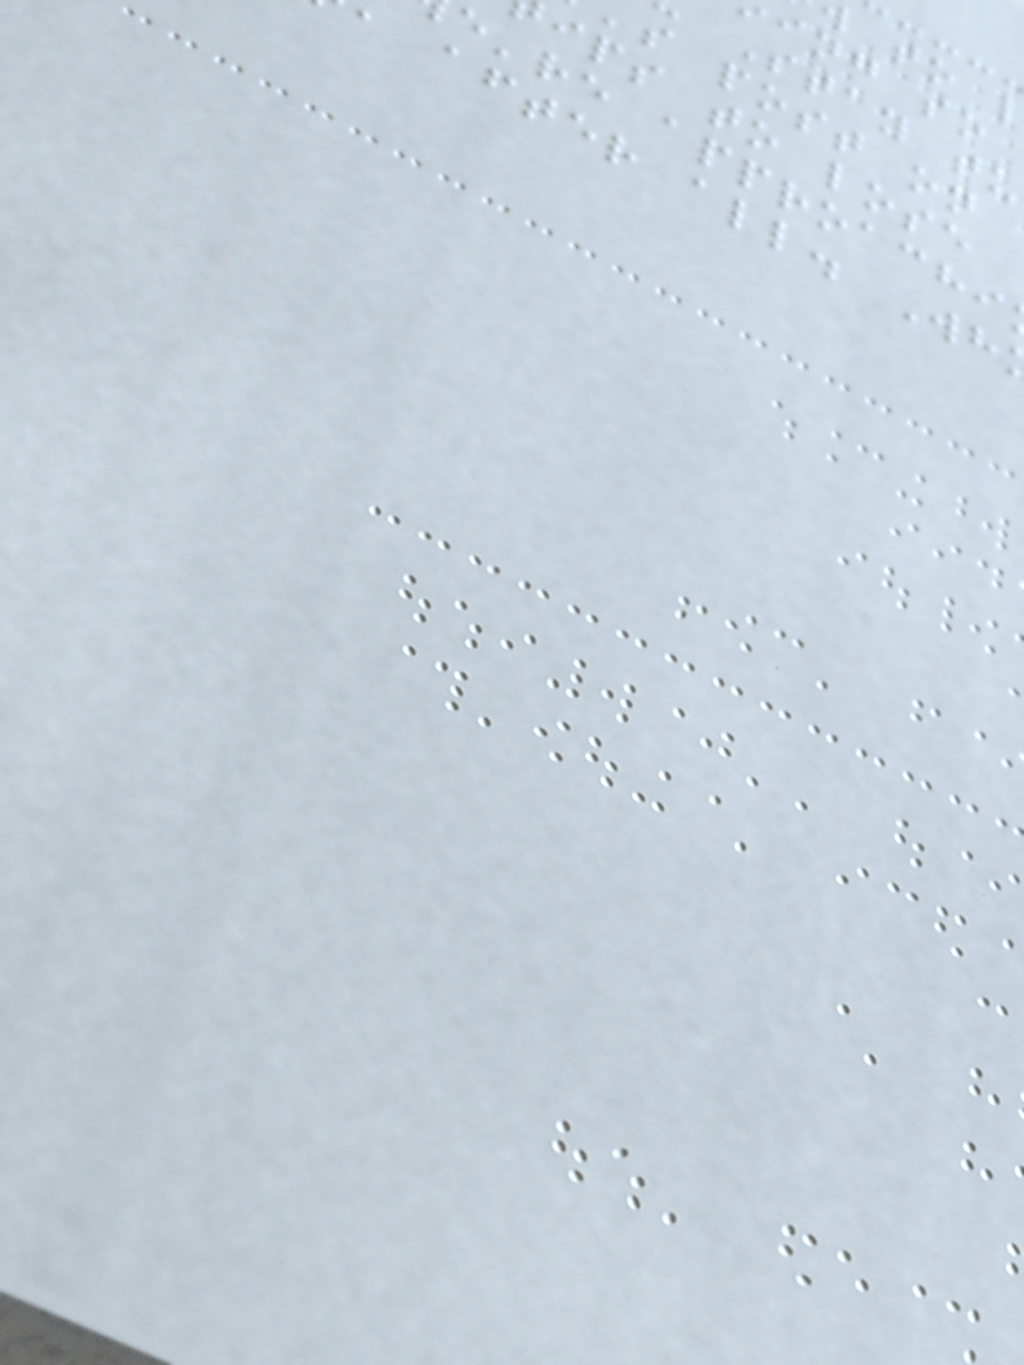Stay tu
s post on
ips to lose
e're approachi
after all. Wh
